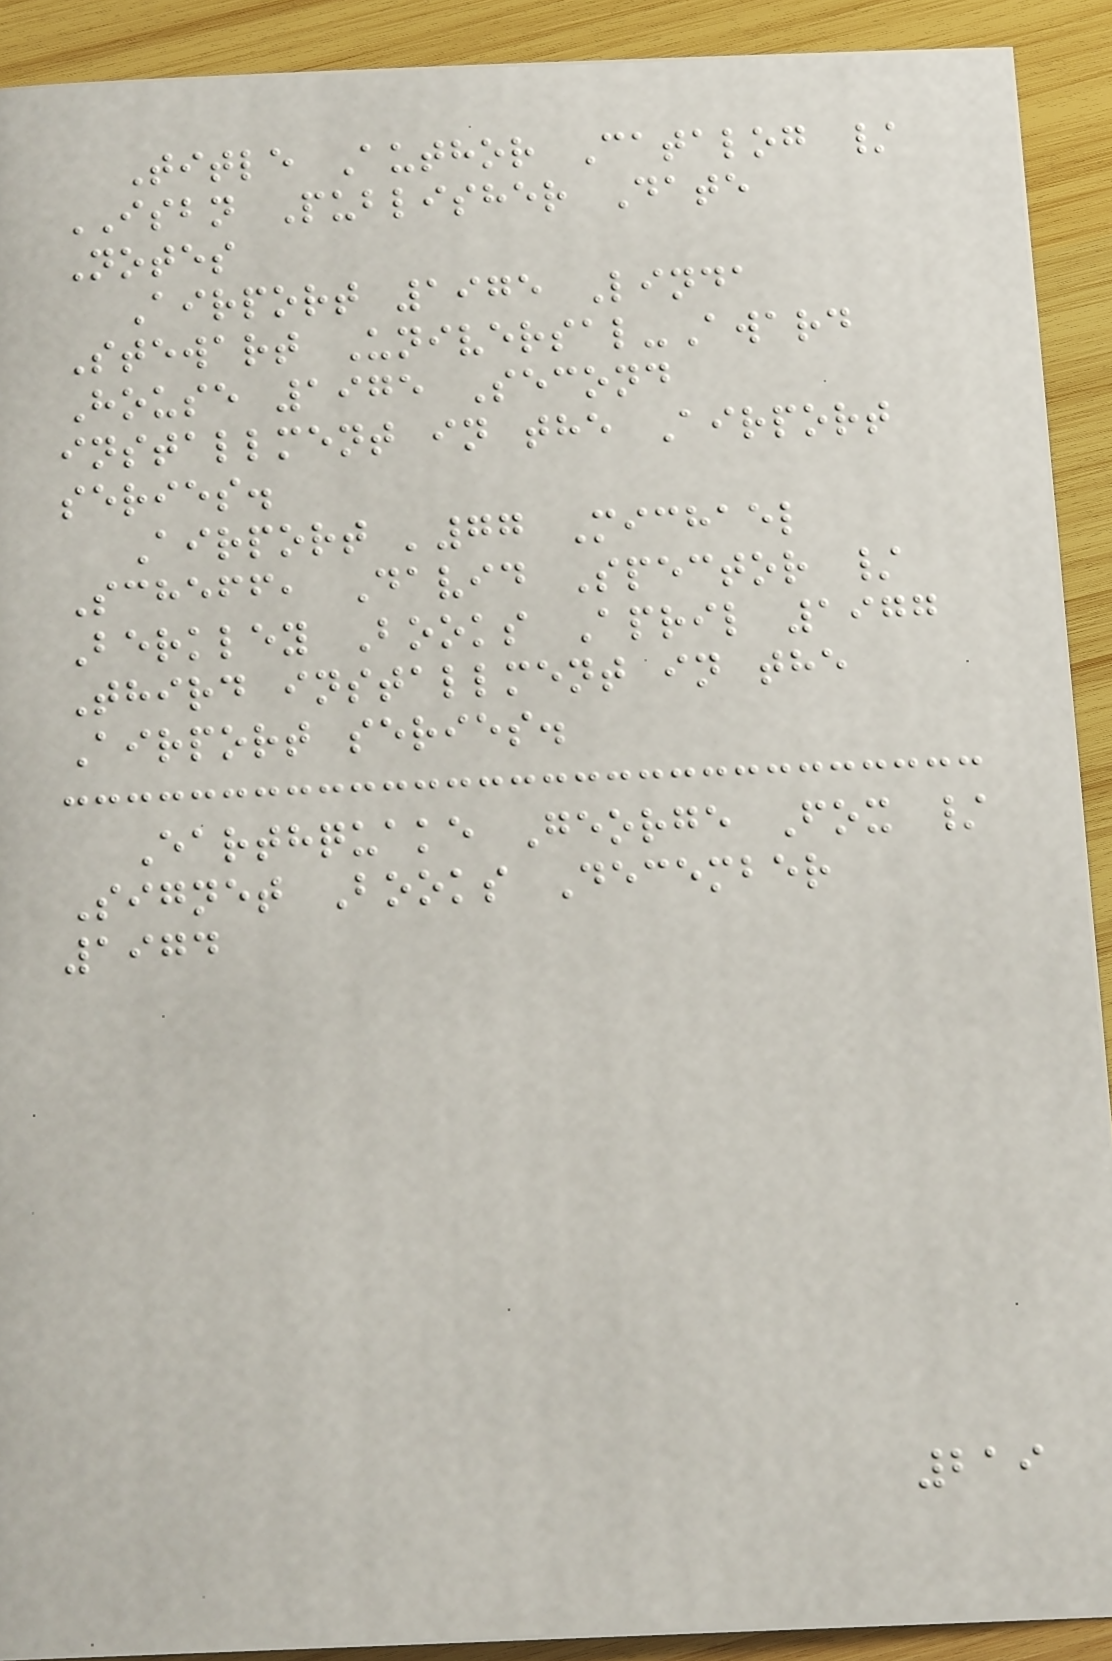Title Author Catalog /
ISBN Publisher Date
Notes
Airport 1975 Linda
Stewart Universal-Award
House 1975 Second
installment in the Airport
series.
Airport '77 Michael
Scheff, David Spector /
Berkley Books April 1977
Third installment in the
Airport series.
Earthquake George Fox /
Signet Books December
1974
219
